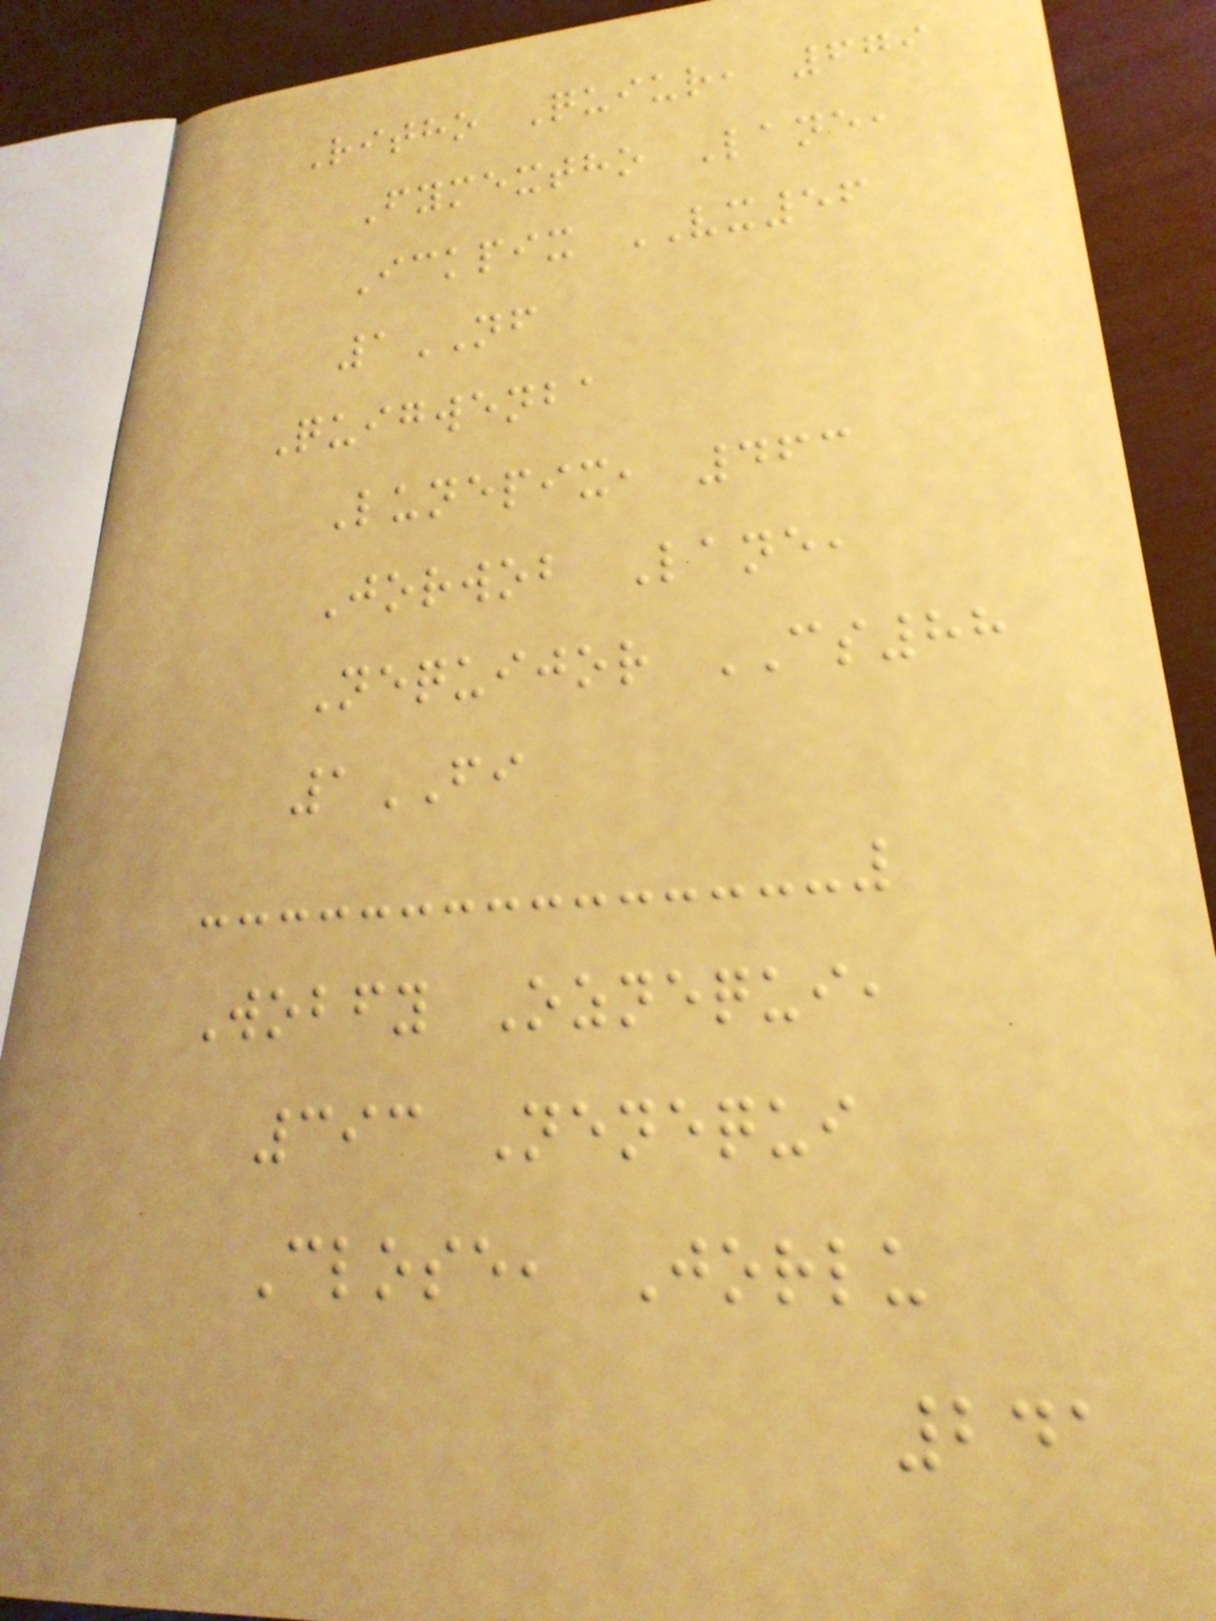Ritho Quiur, 679
Fymextho Lane,
Ickpix VX56
1NF
Quigwenba
Lunepix, 463
Jorwob Lane,
Nequijor CS88
1FI
Wobfy Oznequi,
393 Nenequi
Close, Jorlu
241
